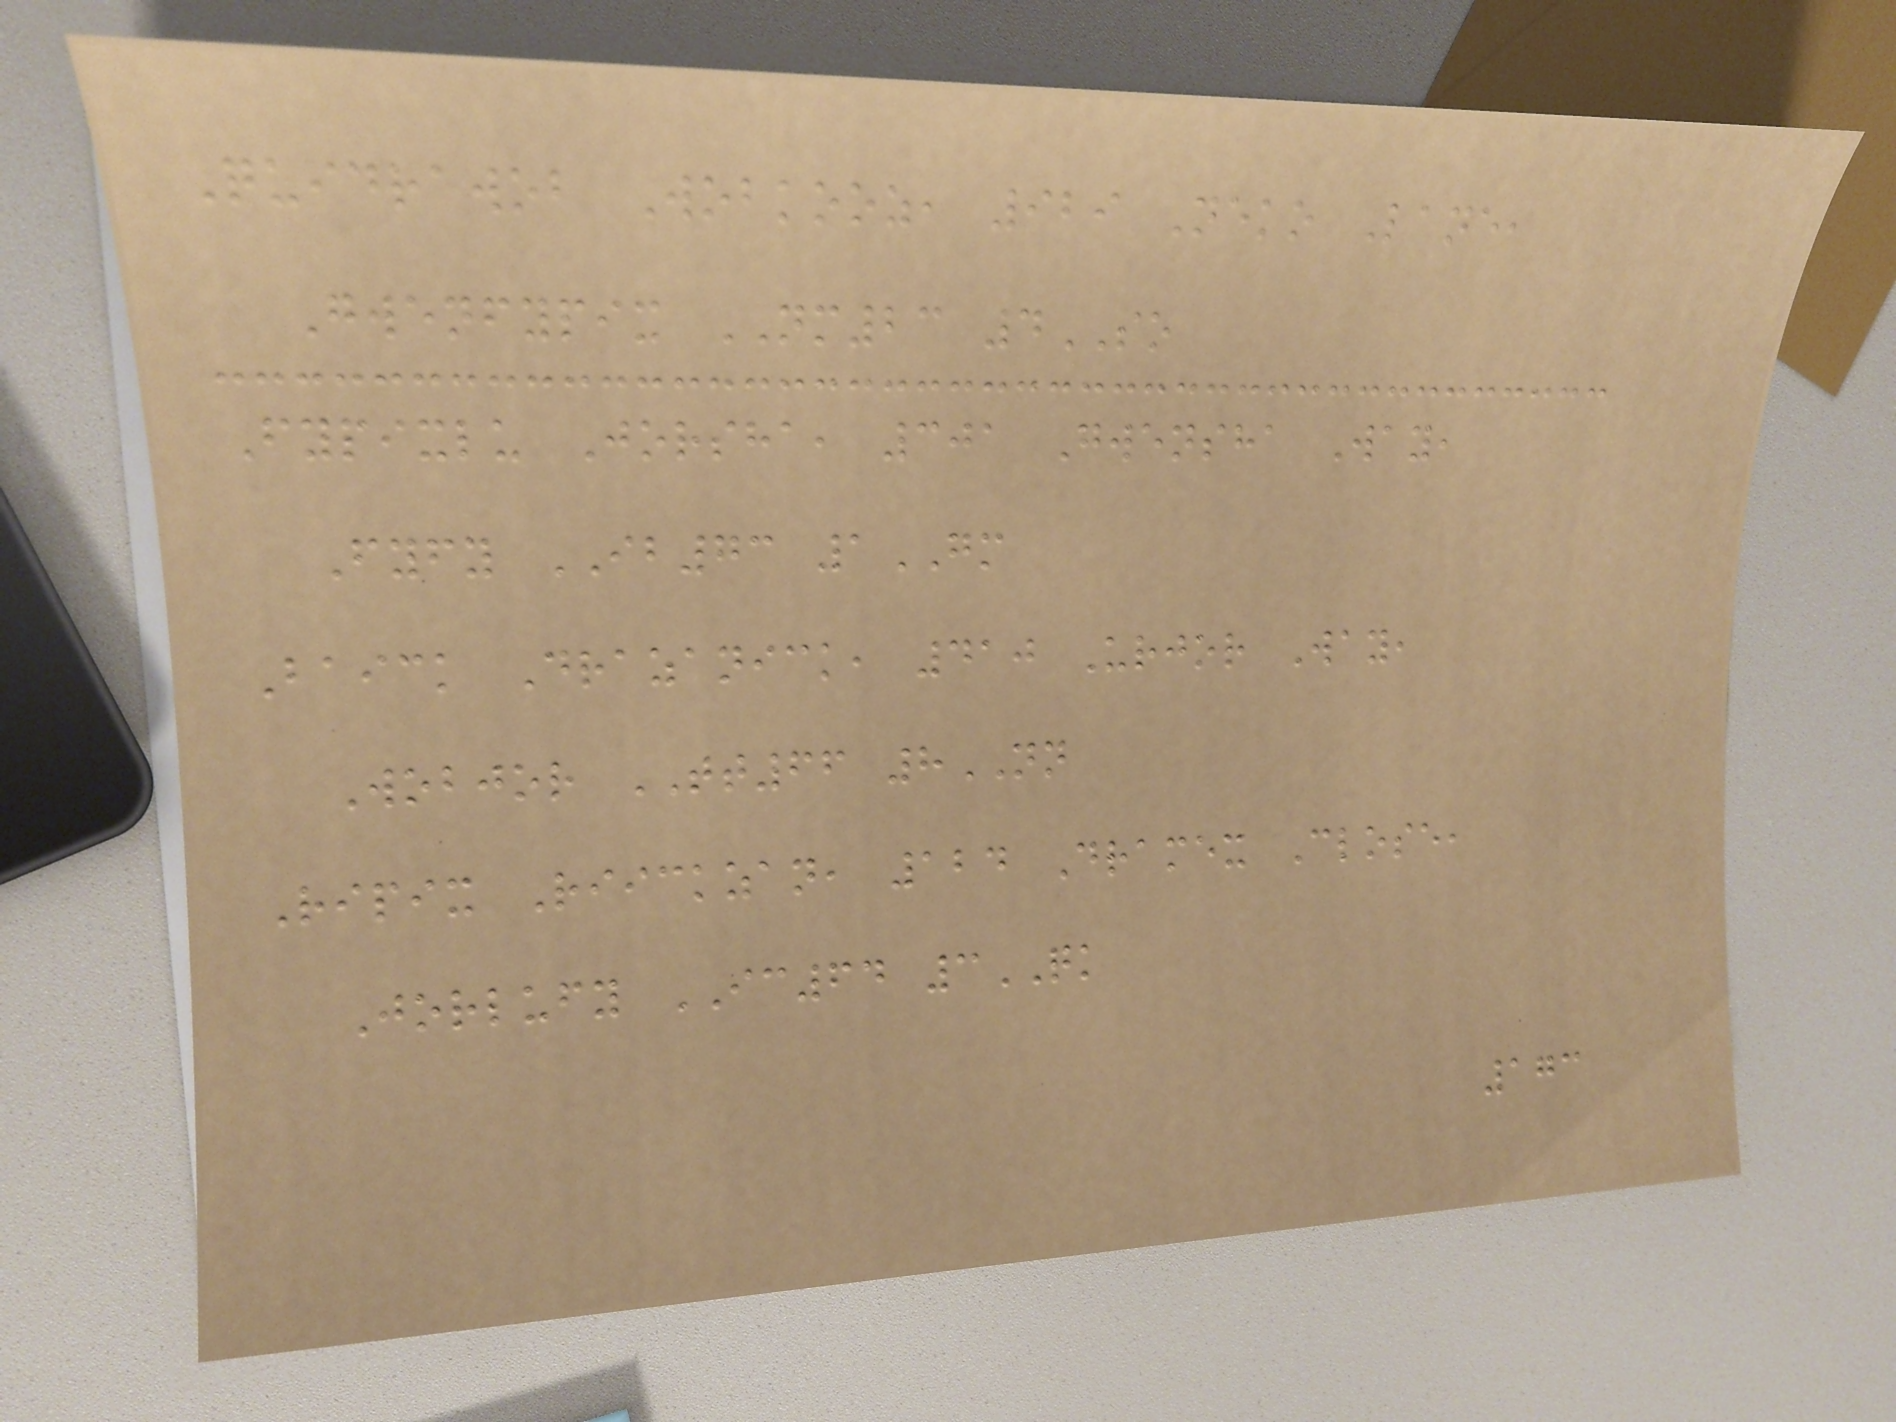Quidrawob Wobkooz, 929 Neko Lane,
Gwenfypix NM23 4SO
Fypixlu Jorsha, 301 Gwensha Way,
Fyfy IB73 1GM
Baick Drazanick, 410 Urjor Way,
Wobjor TT66 8NN
Ripix Riickzan, 124 Dramex Close,
Jorlufy IC64 3QK
173
